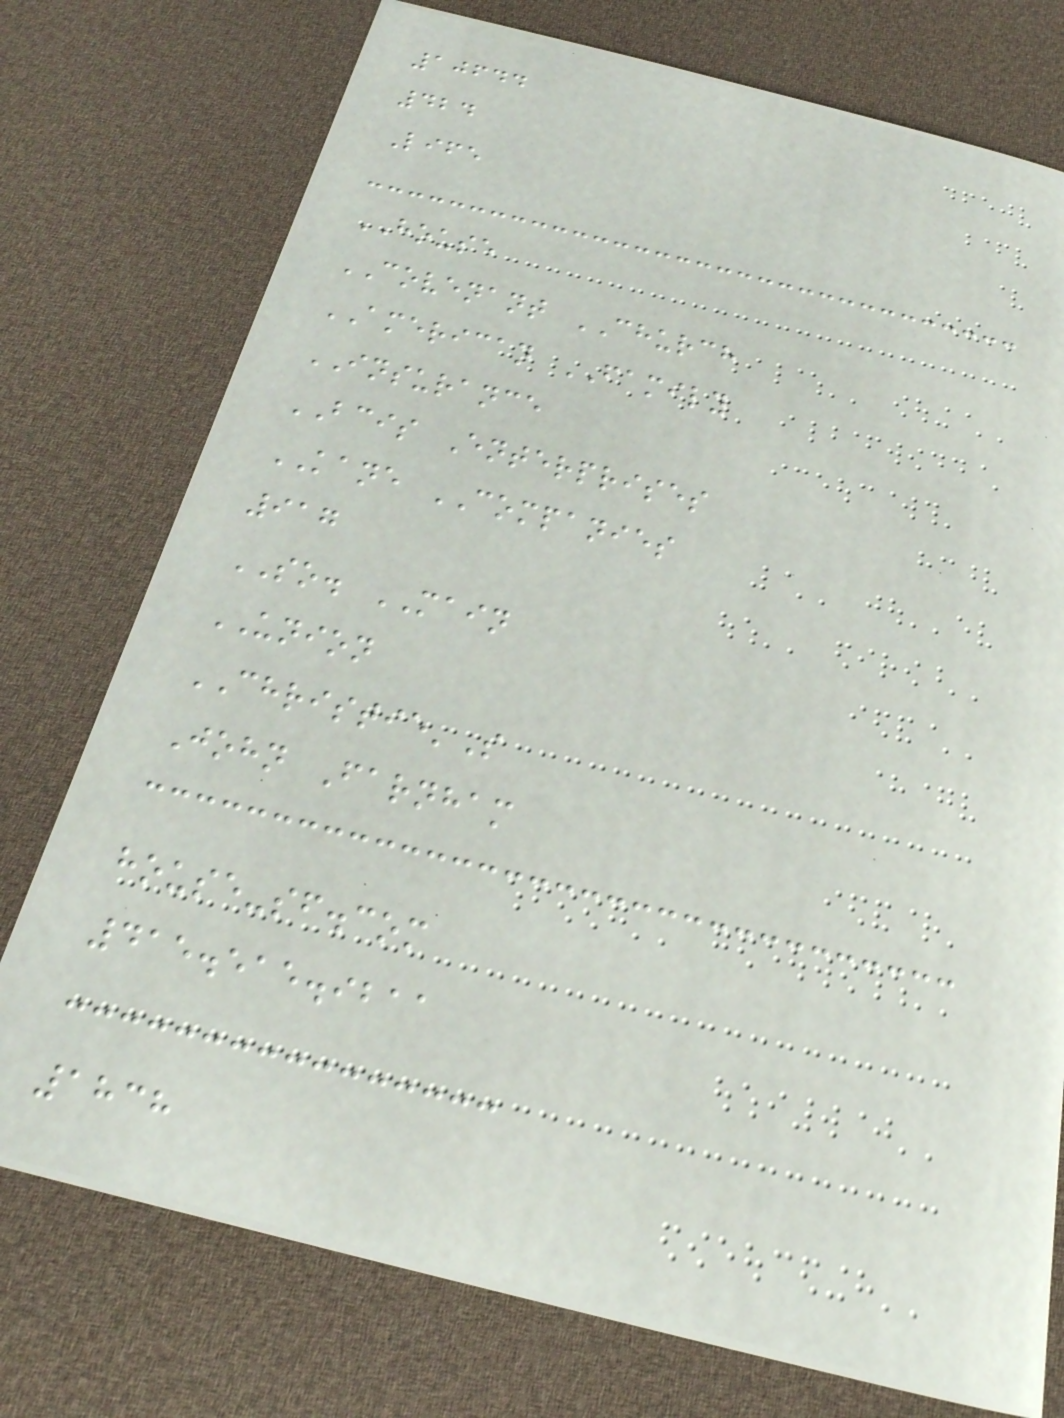10644
424
Life
HOUSE
COVENANT CHURCH
AMERICAN FAMILY
INSURANCE
BCIS Enterprises
KANE COMPANIES
917
SO. MAIN
UNION
CHRISTIE'S
John Farnham
house-sf.com
415.515.9211
1838
